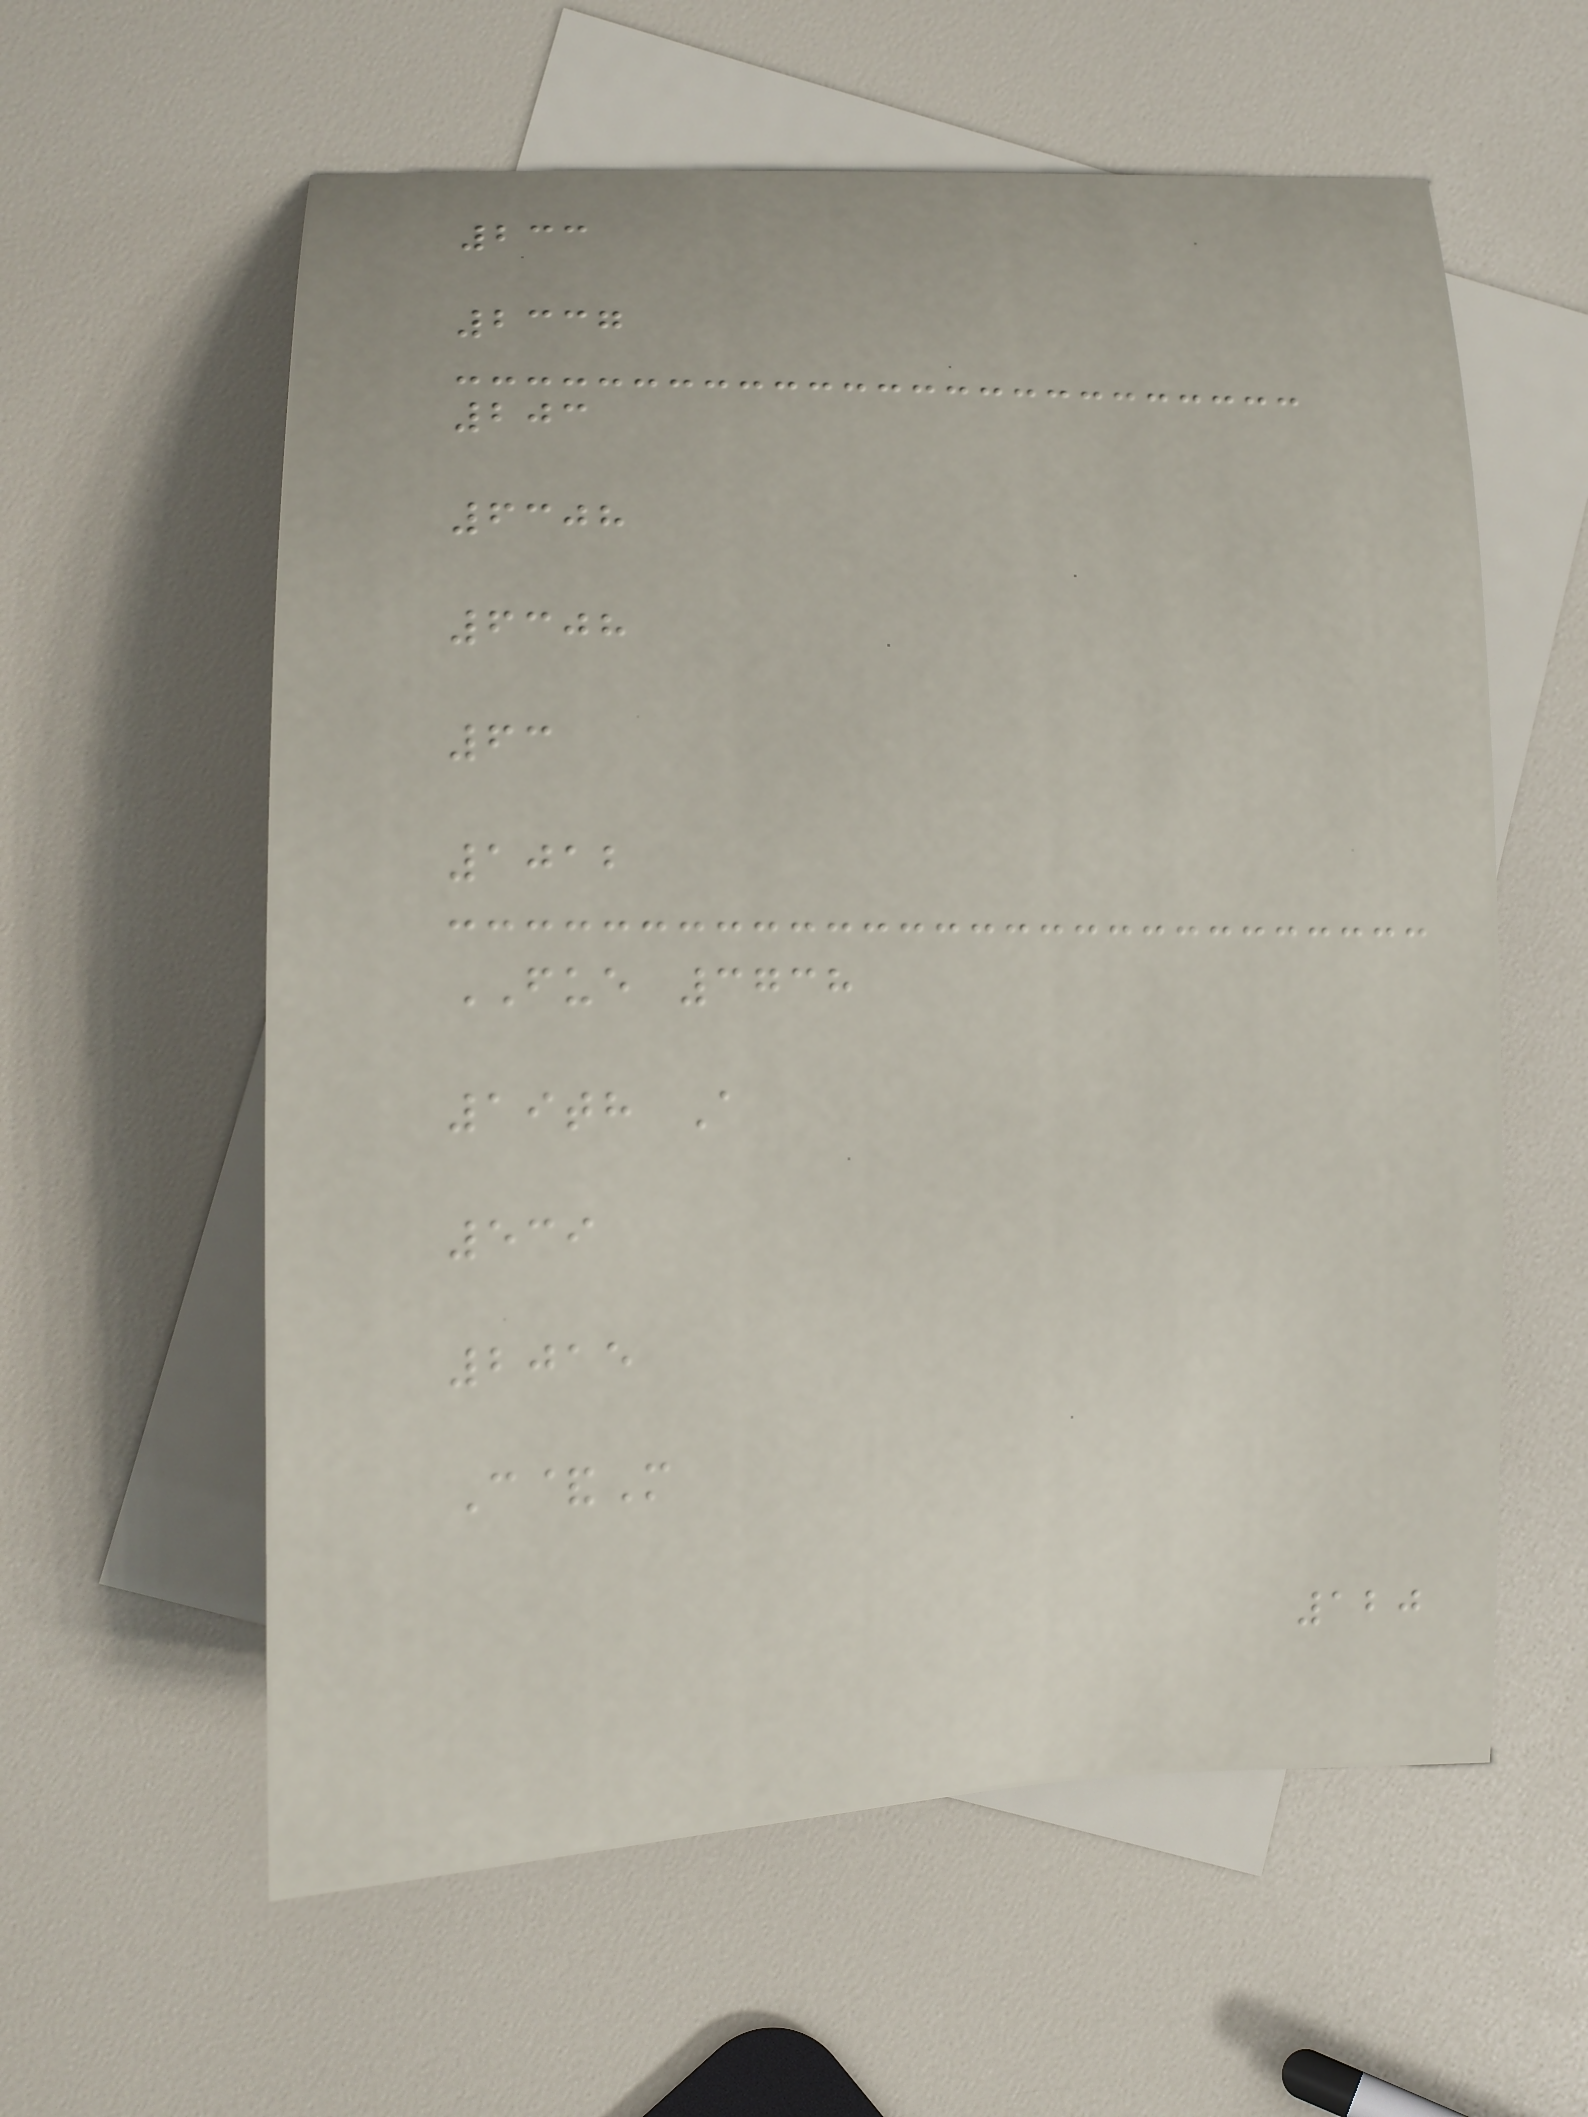233
2337
203
6308
6308
63
1012
FUE 3738
19th A
539
2015
C&M
120
